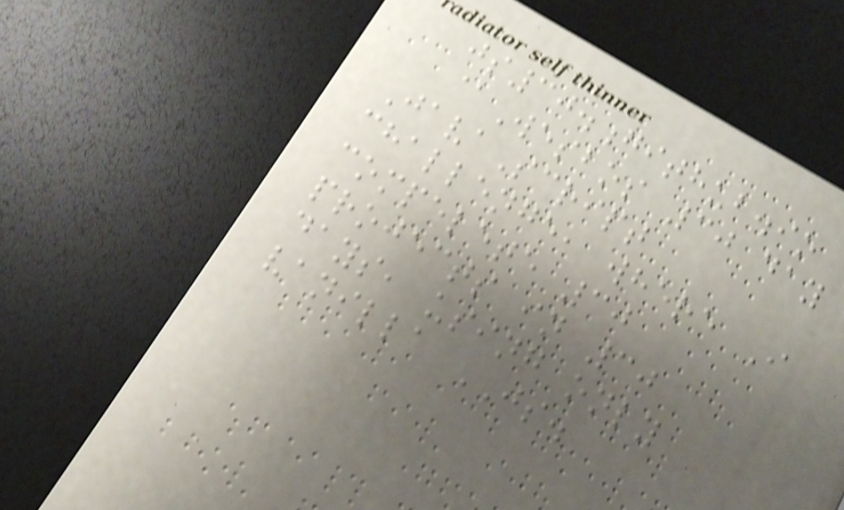js30.github.io
@Wesbos 30 day
JavaScript
challenge, where I
compelete 30
projects in 30
days, using only
vanilla JS.
